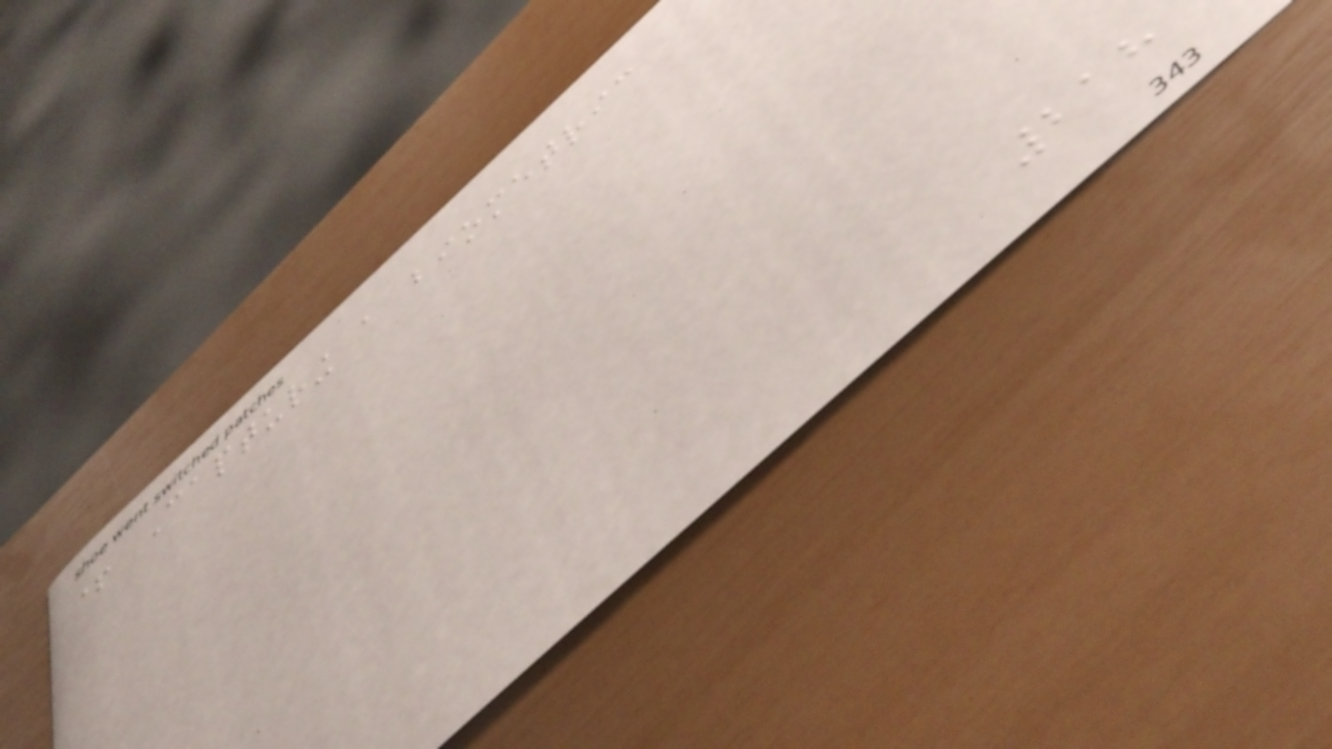+ Capturing a biometric
218
